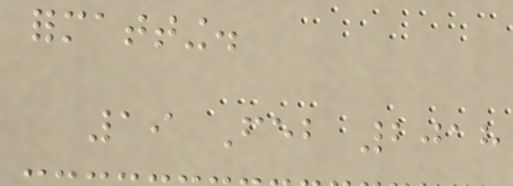formatting.
19 Feb 2018
